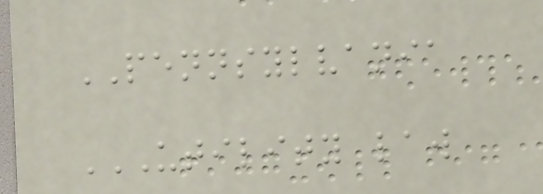PENNSYLVANIA
UTILITY LAW
